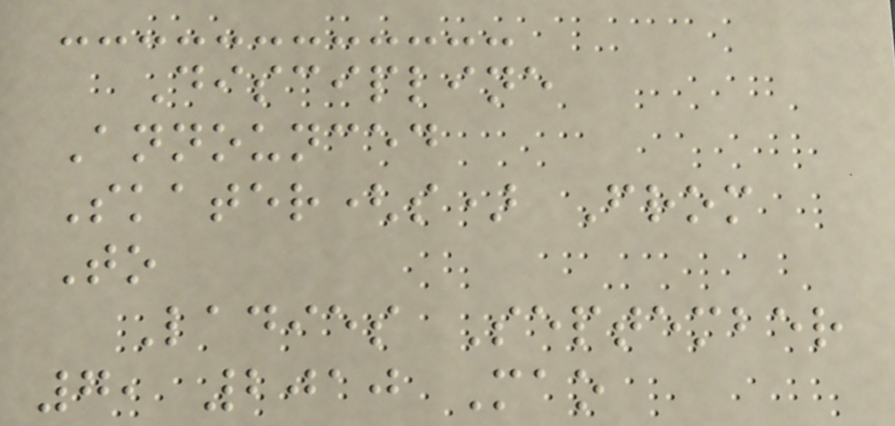Discipline
Announced
Skater(s) From
To
Ladies September
7, 2010 Mao
